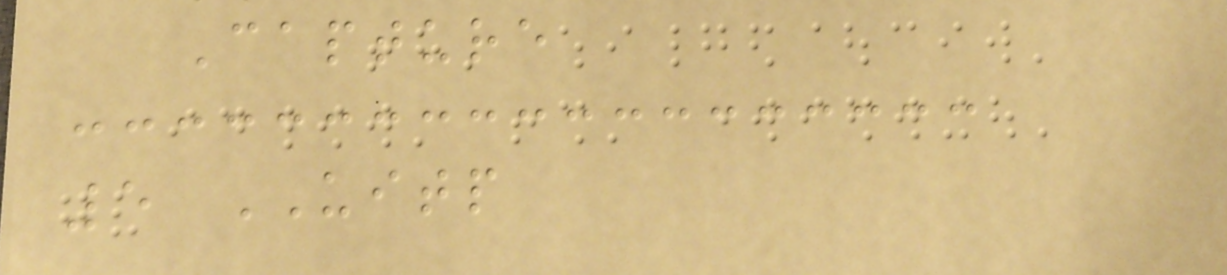Capture
5 UITP
